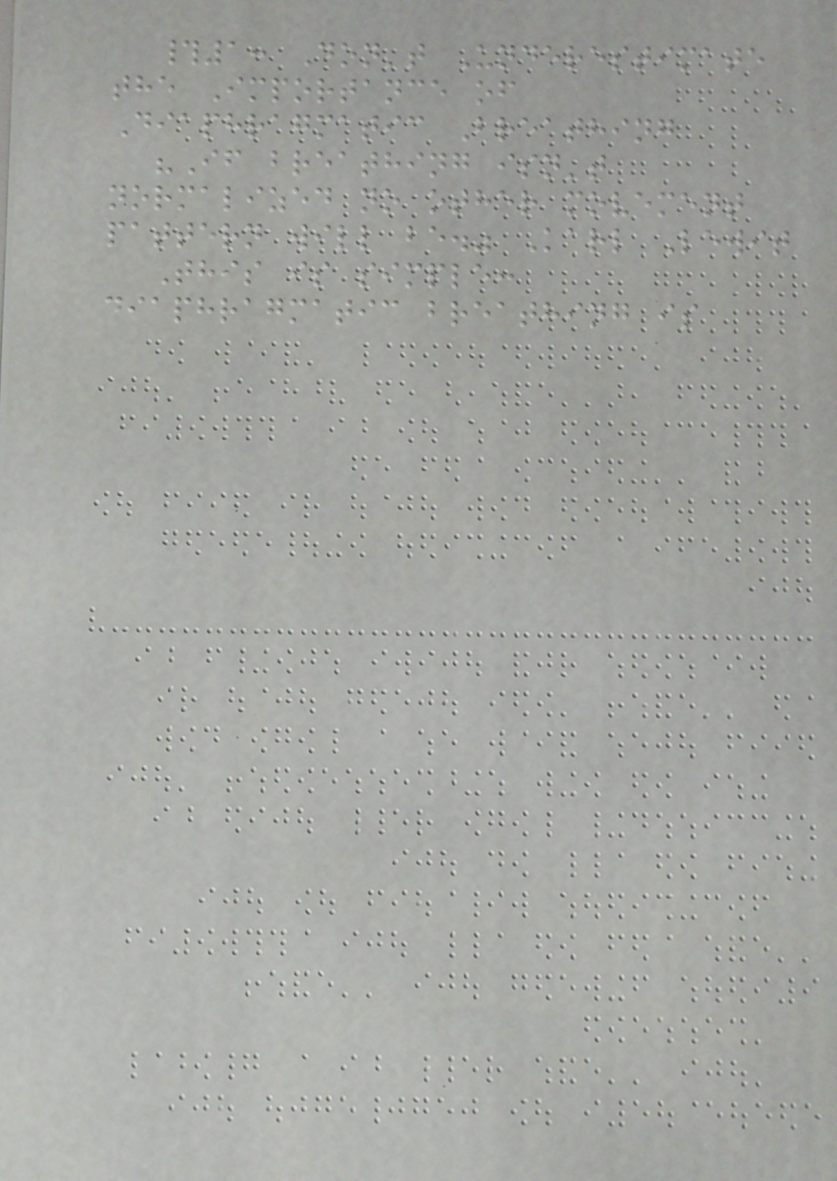#1: Don't Underestimate
the Importance of
Diaphragmatic Breathing
"If breathing isn't
normalized no other movement
pattern will be." Karl Lewit
This is simple:
diaphragmatic breathing is
